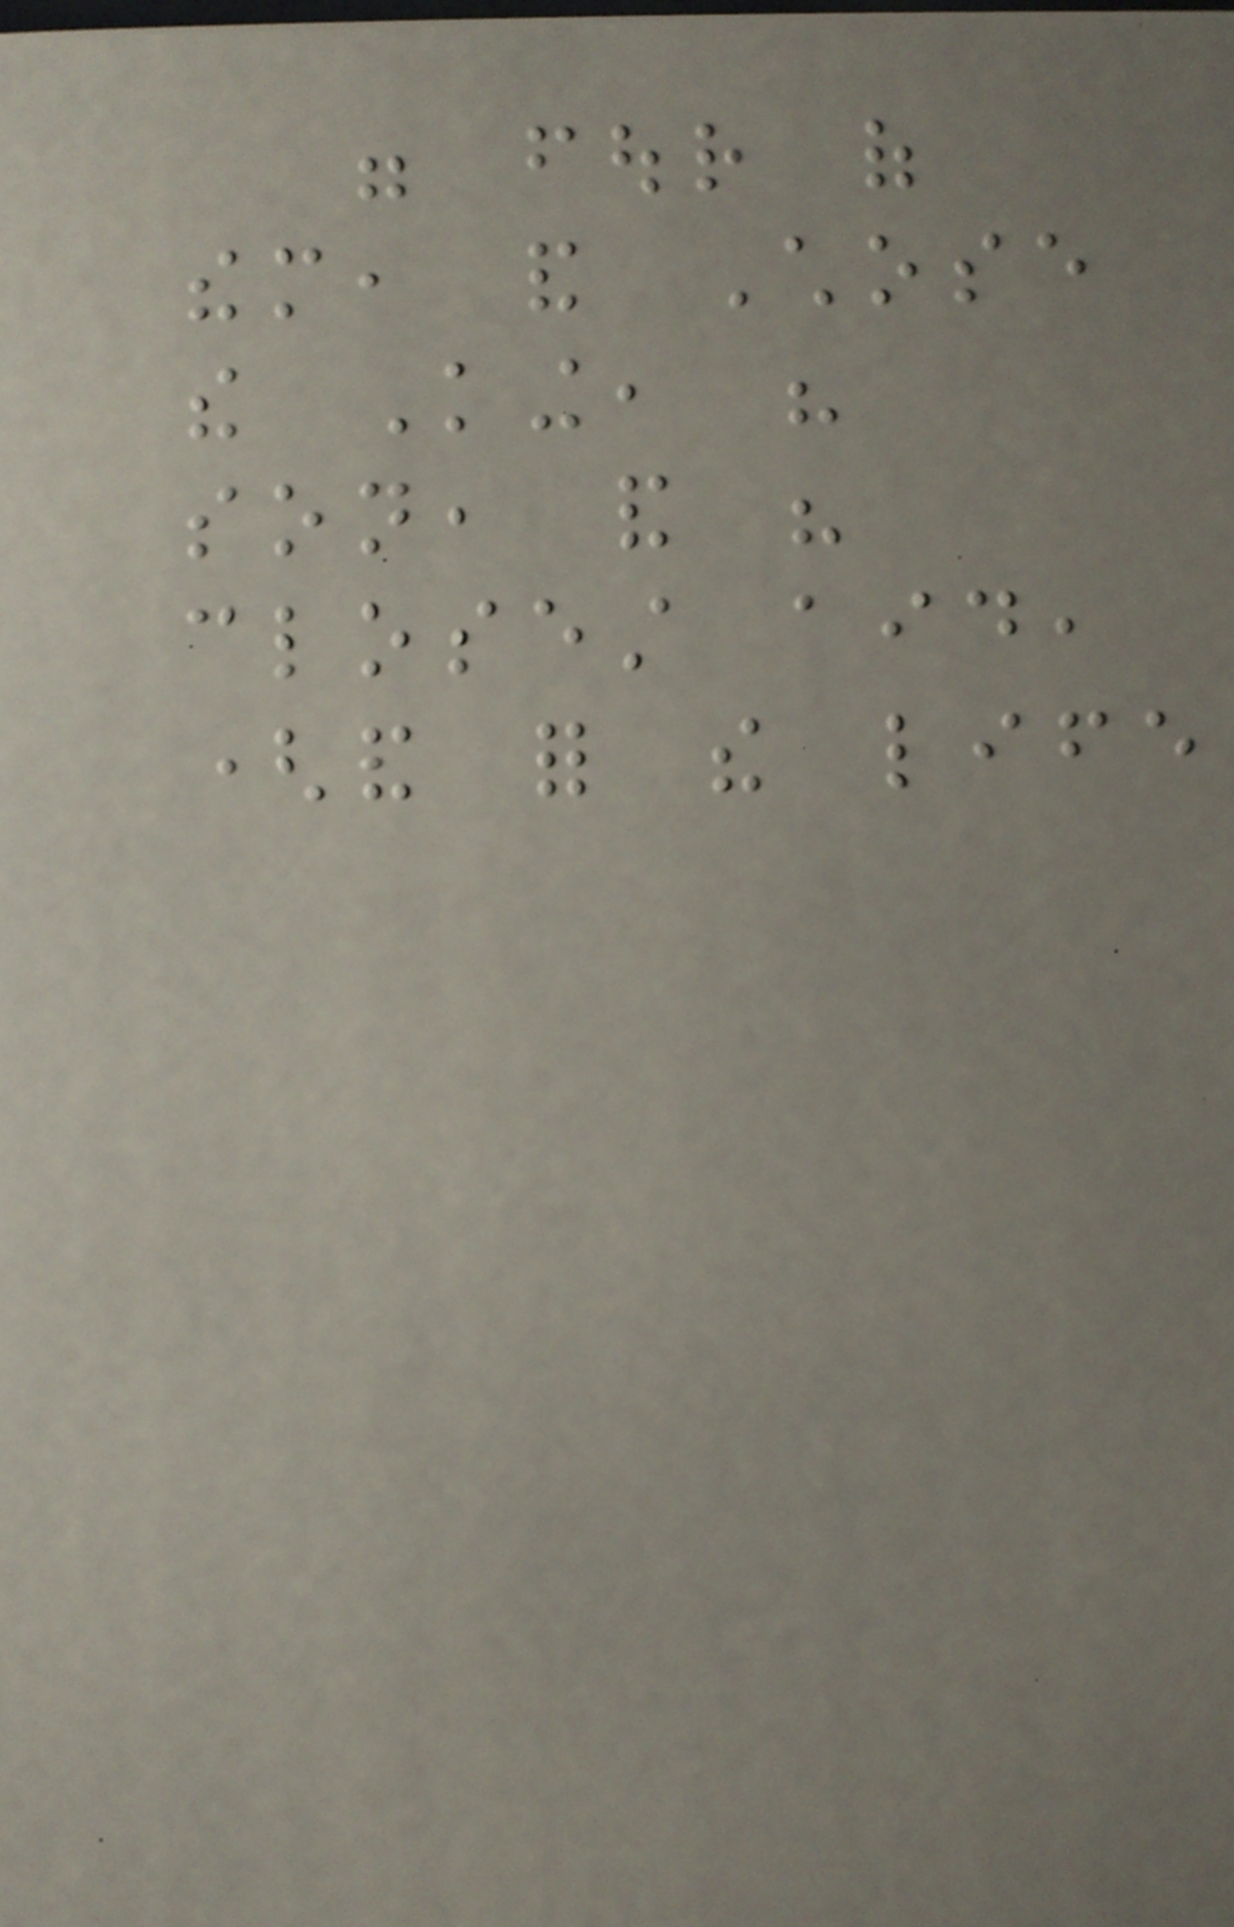were four of
them, and Chose
the King, his
son, and his
closest aid,
(and for the life
